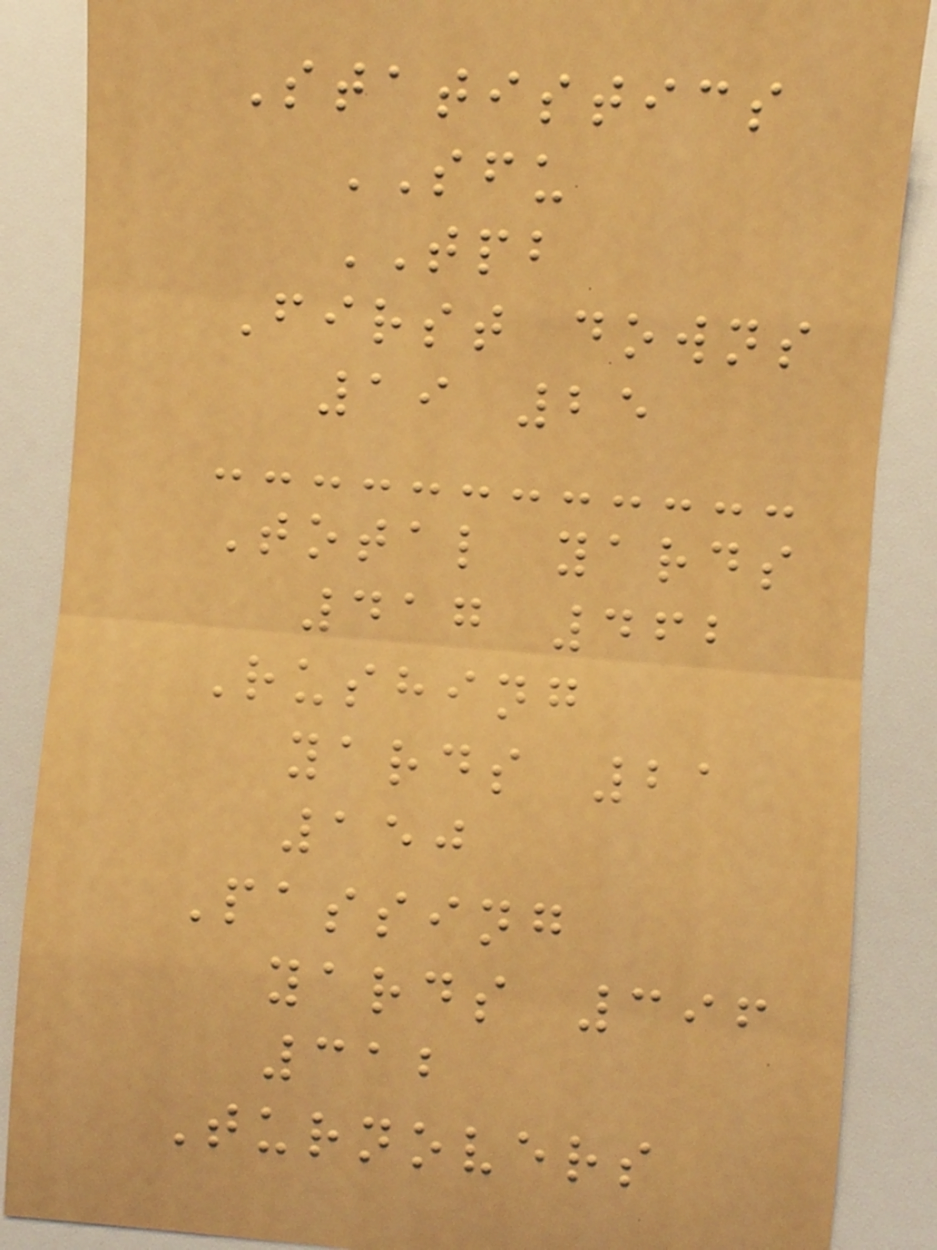Statistics
SFU
TPB
First downs
19 25
Total yards
417 462
Rushing
yards 21
150
Passing
yards 396
312
Turnovers
